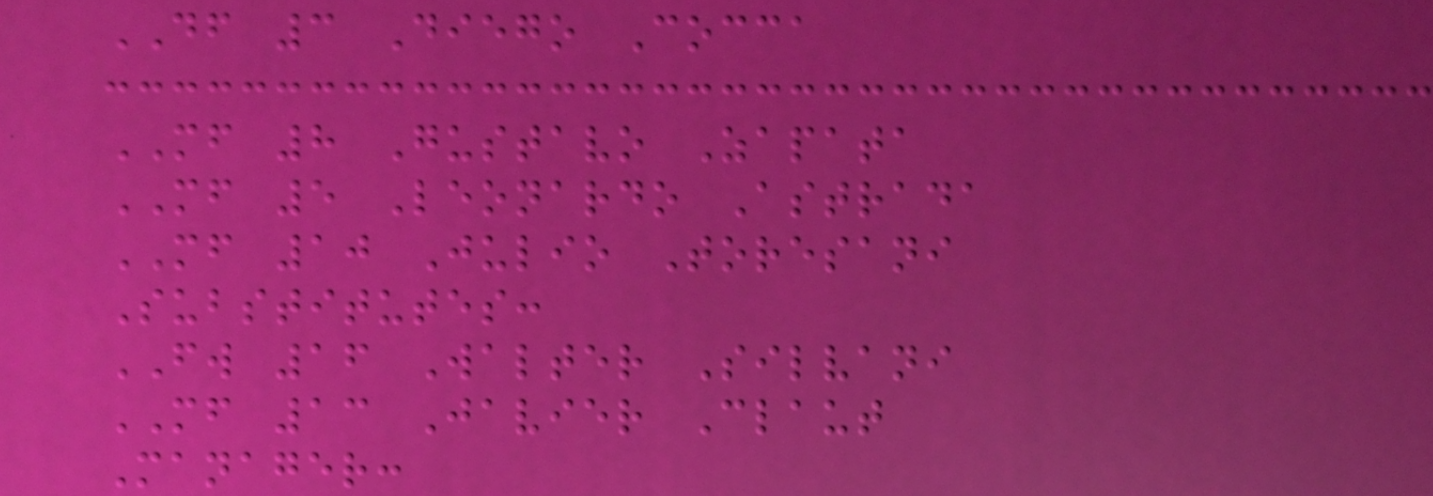DF 3 Diego Cocca
MF 8 Gustavo Zapata
MF 5 Leonardo Astrada
MF 10 Julio Toresani
Substitutes:
FW 16 Walter Silvani
MF 13 Javier Claut
Manager:
